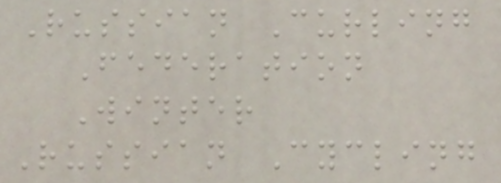Russian Curling
Federation
Winter
Russian Cycling
